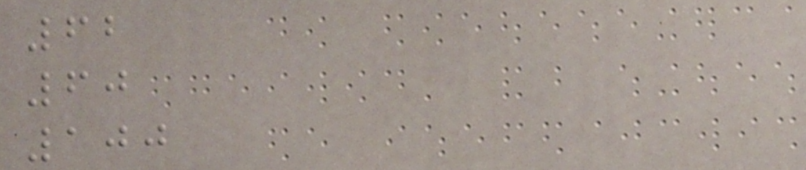62
60
100
